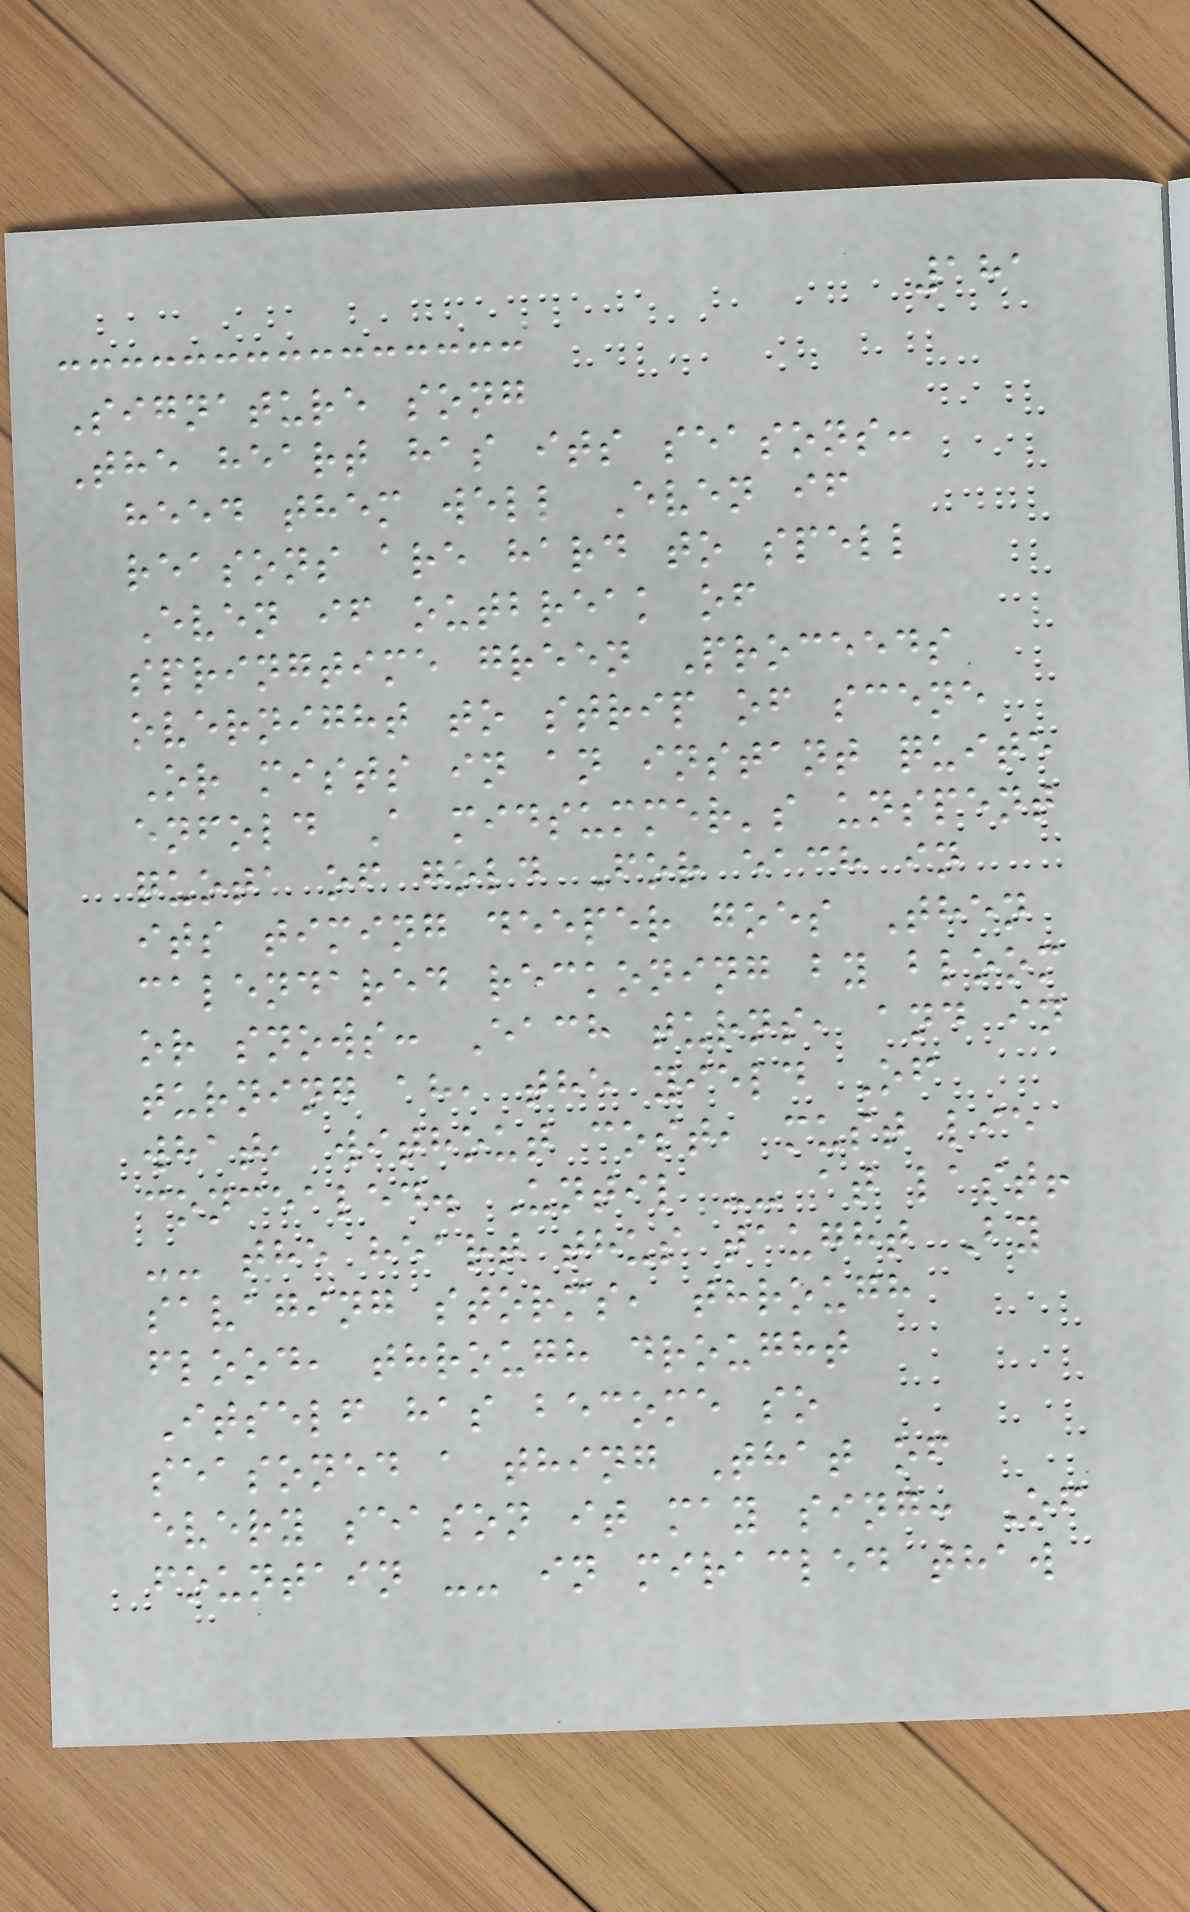181
Signature song
The heart has its seasons:
heed them well Even if
reasons are hard to spell
Even if outbreak of
springtime green Proceeds
overnight to strip of scene
Or mists in an instant quite
enfold A midsummer's unspent
quota of gold For each in
its timing deeper goes Then
calendared reckoning by bloom
or snows: Each turns, and in
turning ah, the yield Of
what, without cost, must lie
concealed. Until -- at last!
-- the heart thus taught By
savaging storms, through
flood, through drought
Itself has become so
seasoned a thing That of
every season it may sing: Of
fountain -- in miracled thaw
